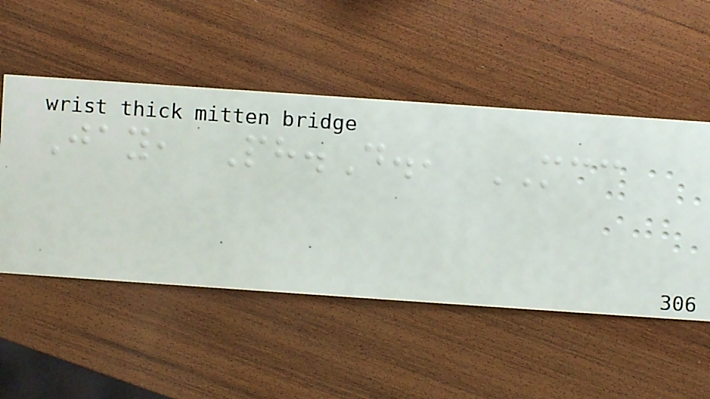Jay, Ph.D., MCC
